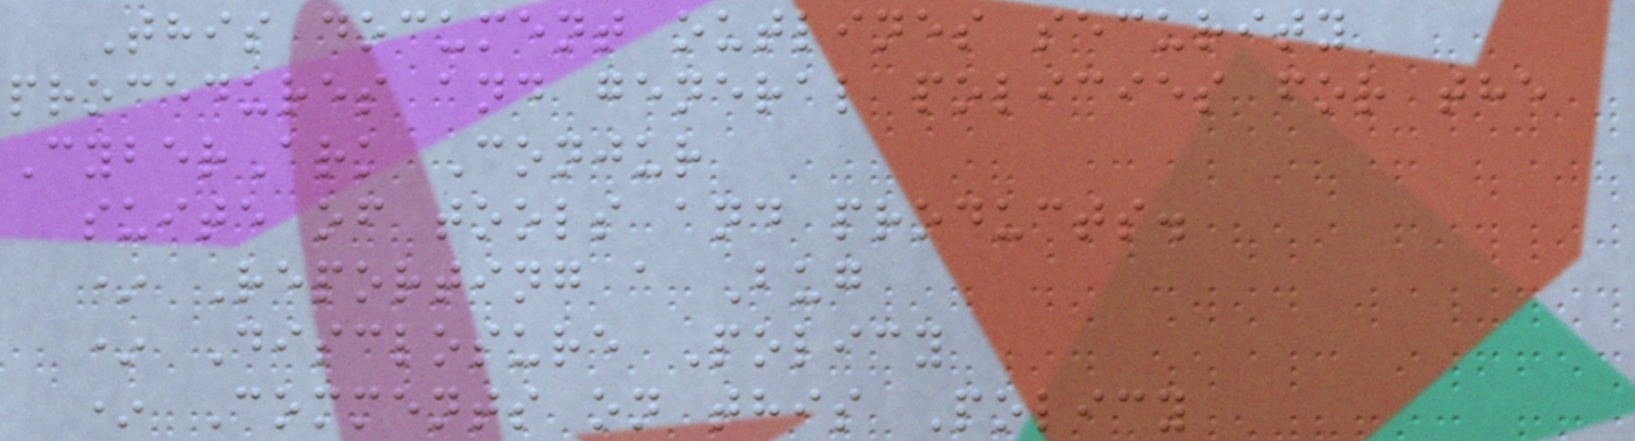This document outlines security
procedures and general policies for the
CyberArk Conjur
suite of tools and products.
* Reporting a Bug
* Disclosure Policy
* Comments on this Policy
